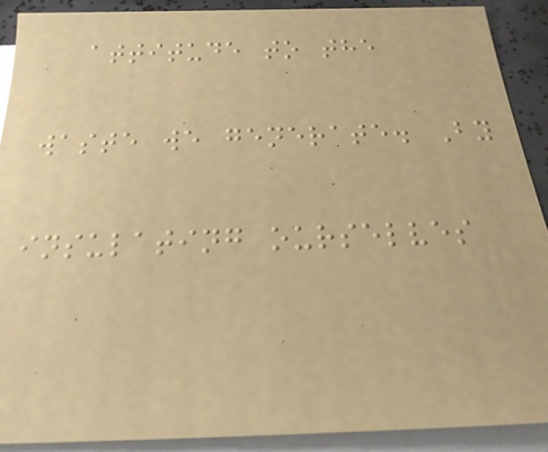attitude to the
waste we generate. By
insulating ourselves
